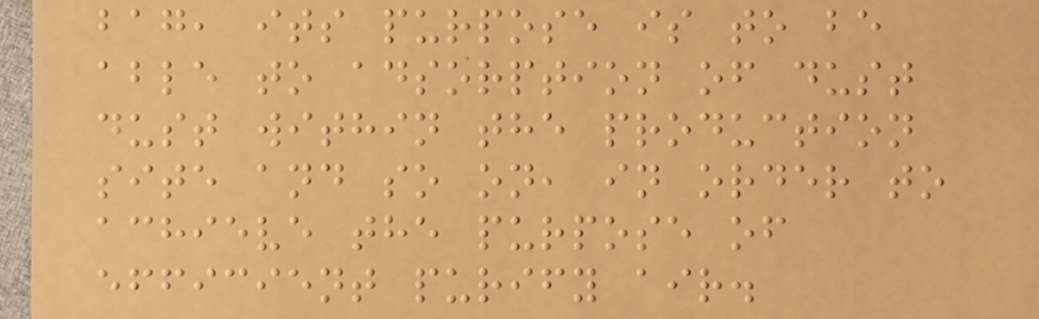bag, its purpose is to be
able to adsorption of dust
dust within the production
site and so on, in order to
achieve the purpose of
efficient purify air.
